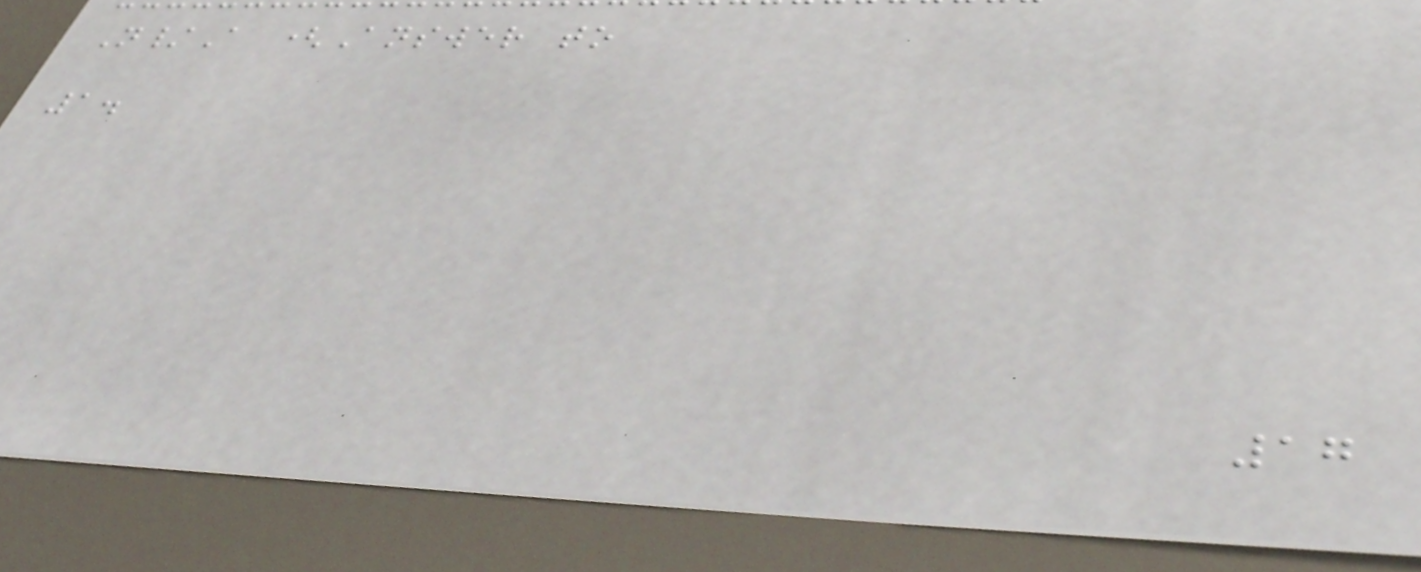N/A (Answer to
1.
17
